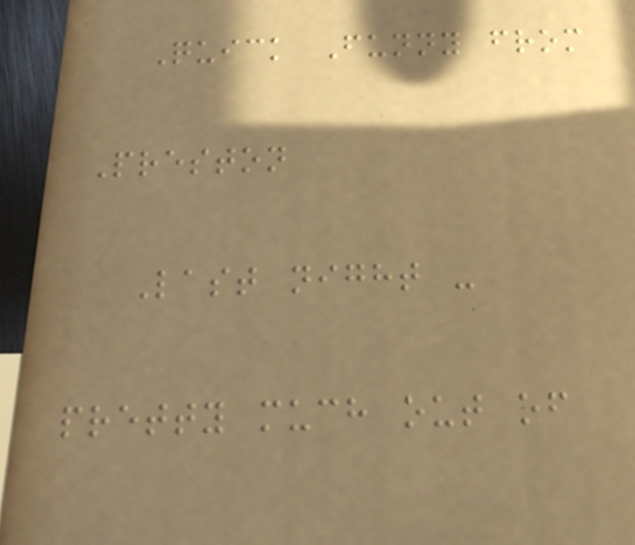Quick Funny from
Preston
Last night -
pretty much out of
